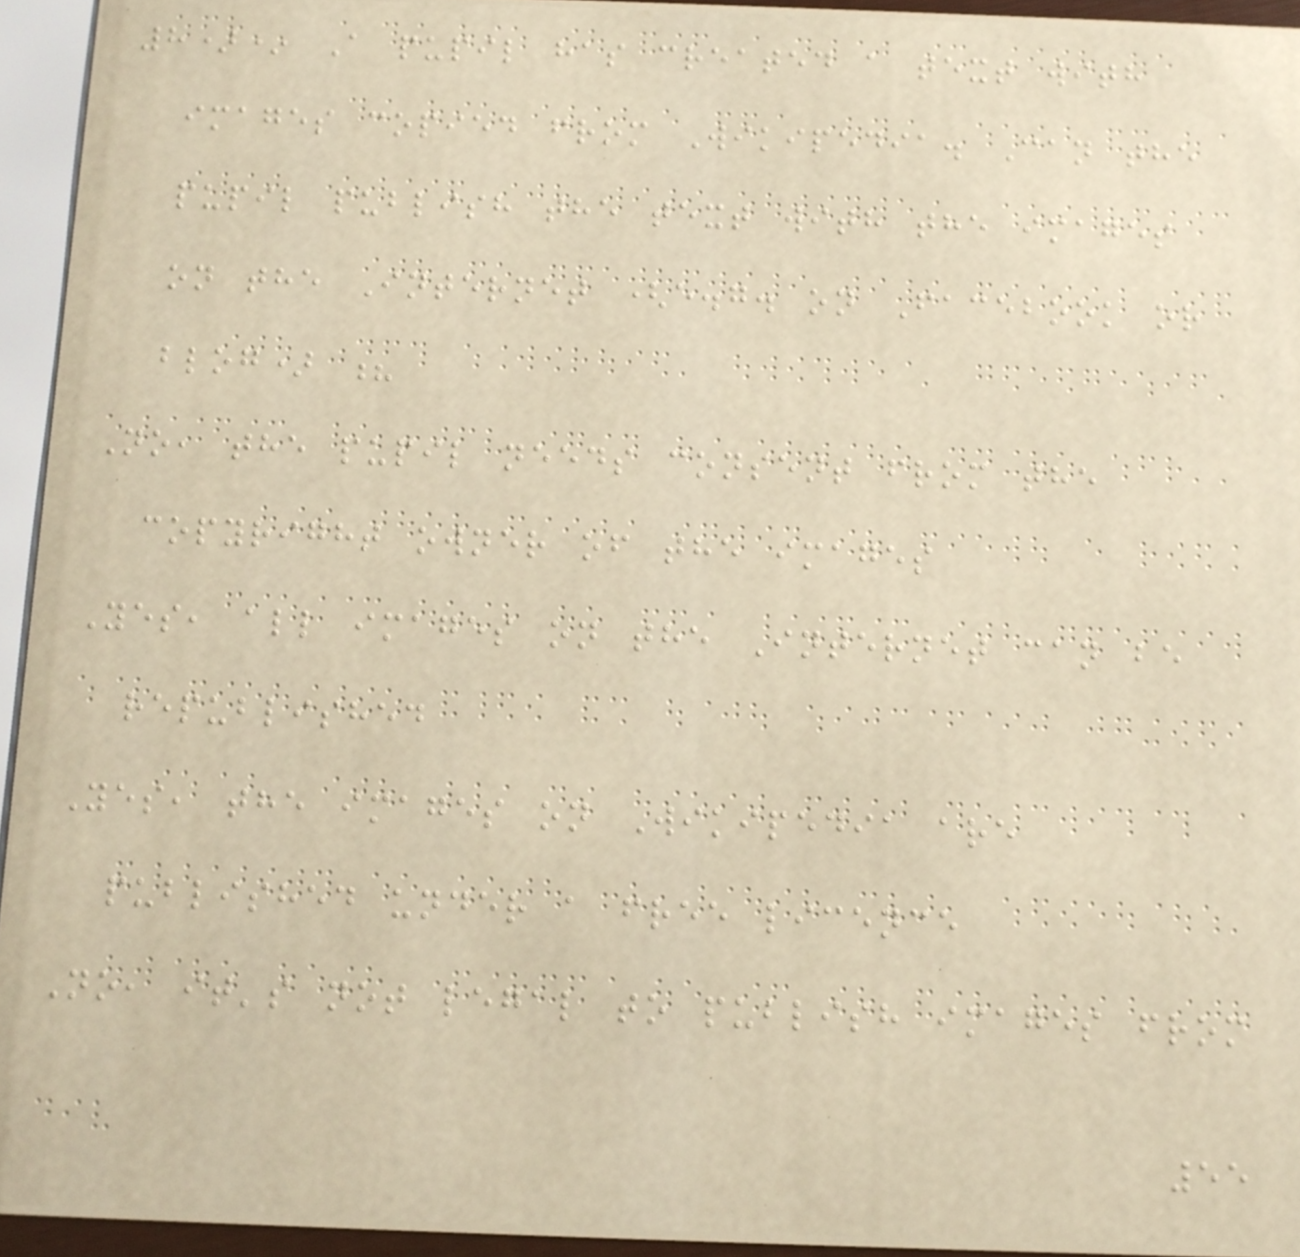8)* A pupil has created a text with
images copied from Wikipedia. Can the
pupil publish the text with the images
on the Internet (e.g. on Facebook or
blog) ?
No, the pupil needs consent from the
copyright owner of the images
Yes, all images on the Internet can be
republished
Yes, the images on Wikipedia are
published under a free licence
No, it's not legal to publish images from
55
